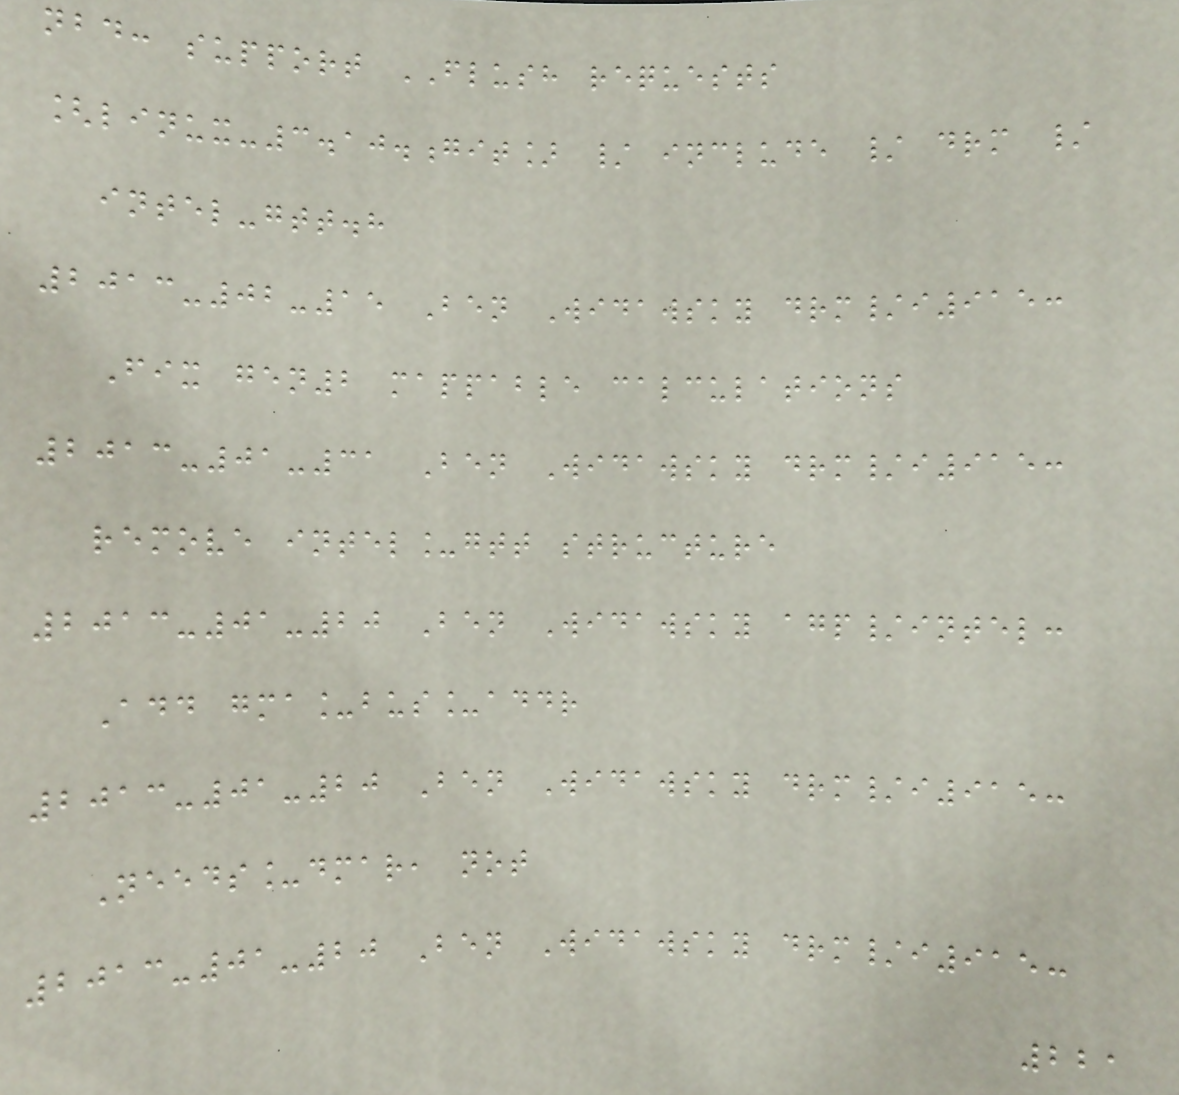nbd: support FLUSH requests
[linux-3.10.git] / include / drm /
intel-gtt.h
2013-02-15 Ben Widawsky drm/i915:
Fix gen2 mappable calculations
2013-01-31 Ben Widawsky drm/i915:
remove intel_gtt structure
2013-01-20 Ben Widawsky agp/intel:
Add gma_bus_addr
2013-01-20 Ben Widawsky drm/i915:
Needs_dmar, not
2013-01-20 Ben Widawsky drm/i915:
221
